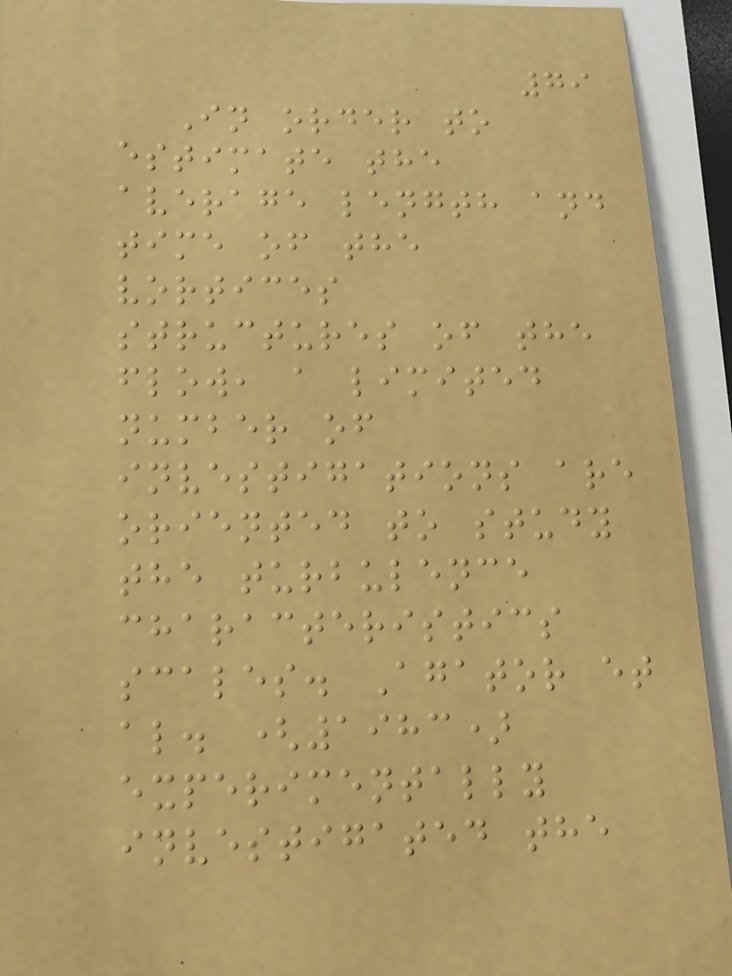79
In order to
estimate the
average length and
time of the
vortices
structures of the
flow, a limited
number of
investigations are
oriented to study
the turbulence
characteristics
scales. Agator et
al. (1983)
experimentally
investigated the
